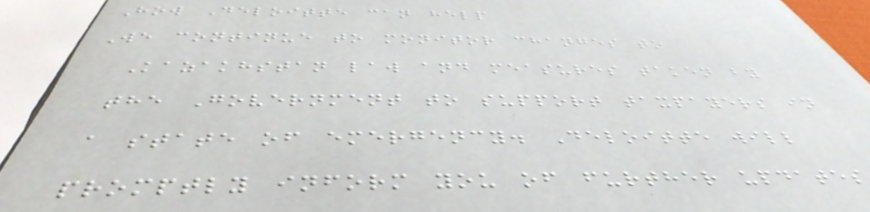How Deloitte can help
We continue to monitor changes to
Kazakhstan law and measures taken by
the Government to support taxpayers in
a state of emergency. Deloitte will
promptly inform you of further updates
